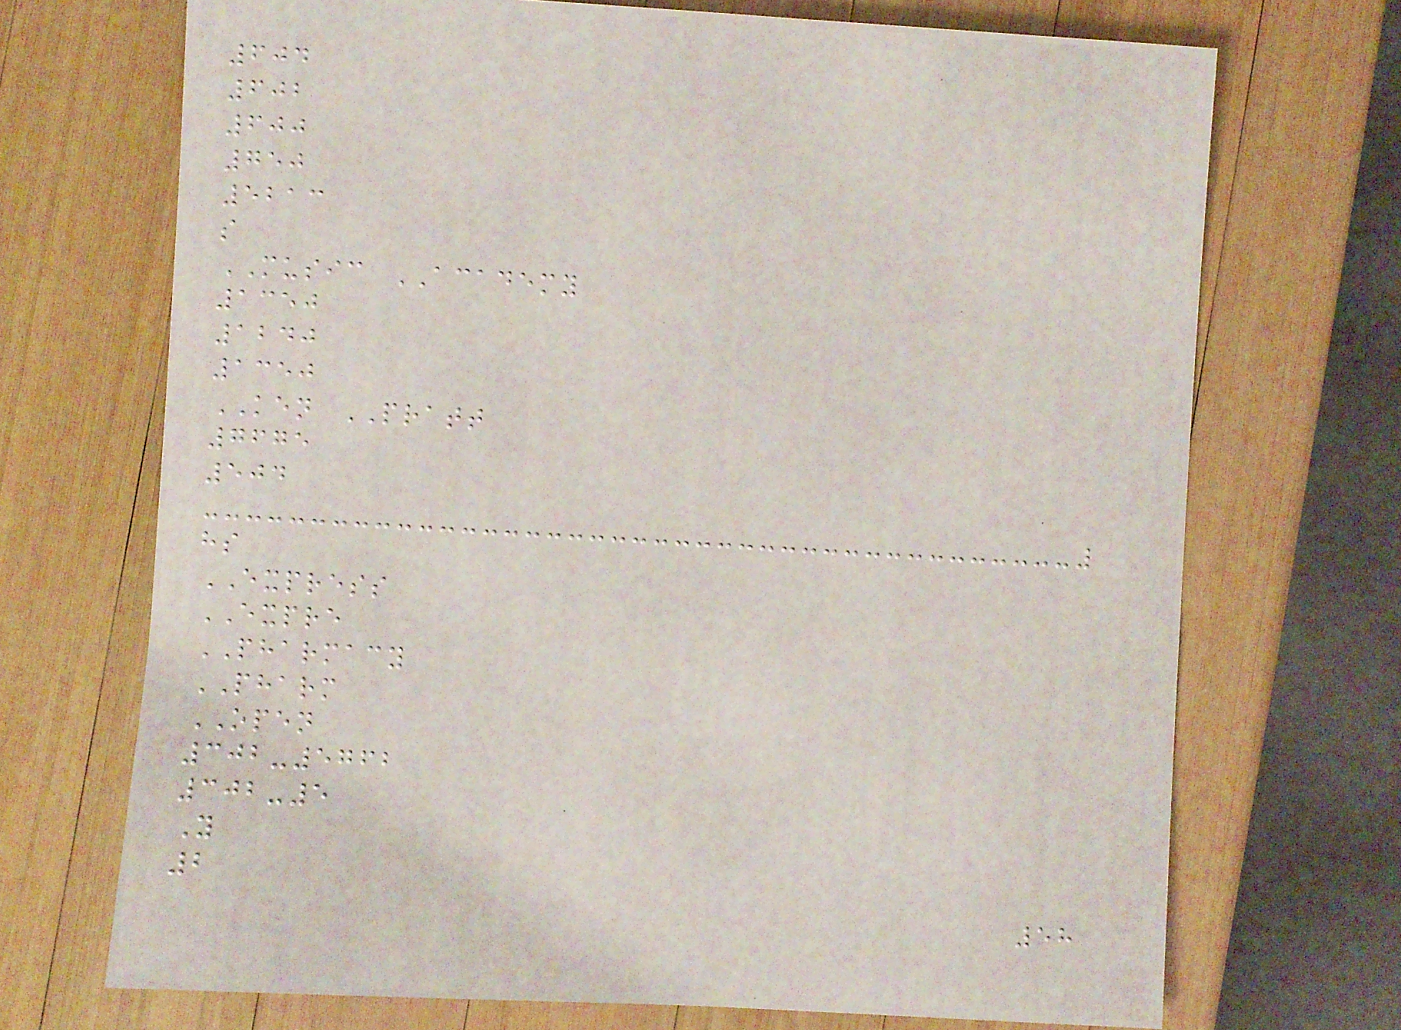604
602
600
750
5213
s
MUSIC ACADEMY
1350
1240
1350
KEN PRATT
7675
504
hs
EXPRESS
EXPRE
PHARMACY
PHARM
OPEN
302-5762
302-5
Y
2
58
